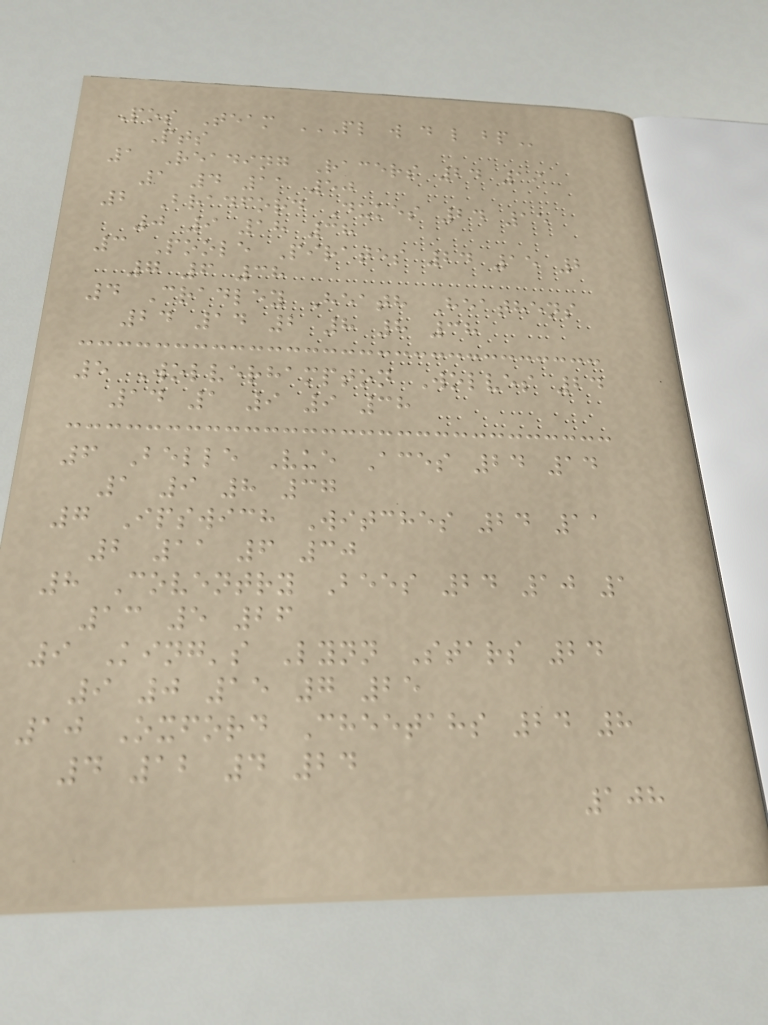Pos Team PL W D L BP
Pts
1 Reading Racers 24 19
1 4 11 50
2 Bradford Dukes 24 15
0 9 18 38
3 Poole Pirates 24 15 2
7 6 38
4 Cradley Heath Heathens
24 14 2 8 8 38
5 Wolverhampton Wolves 24
14 1 9 9 38
6 Belle Vue Aces 24 14
1 9 8 37
7 Ipswich Witches 24 11
2 11 6 30
8 Coventry Bees 24 10 1
13 5 26
9 King's Lynn Stars 24
9 0 15 7 25
10 Oxford Cheetahs 24 8
4 12 4 24
108
